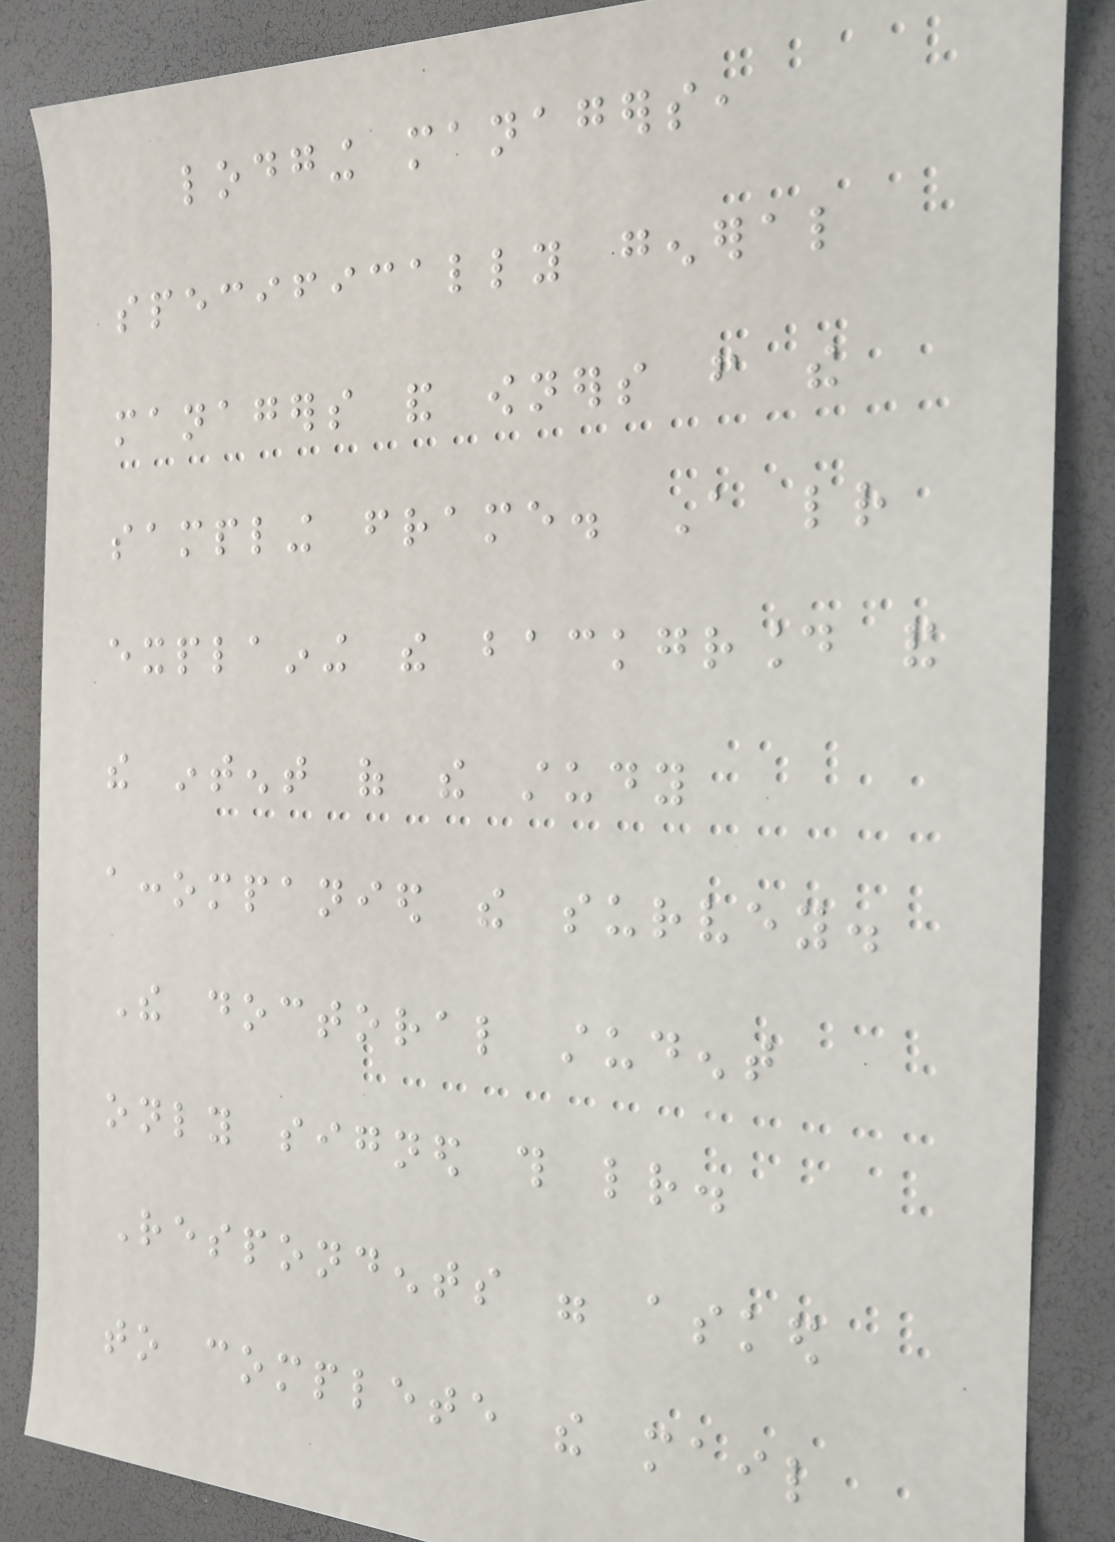lodging managers,
specifically general
managers and owners from the
sampling frame. A letter
explaining the background and
the intent of the study
accompanied the survey.
The doctoral student
only signed this letter.
Respondents were asked
to complete the mail
